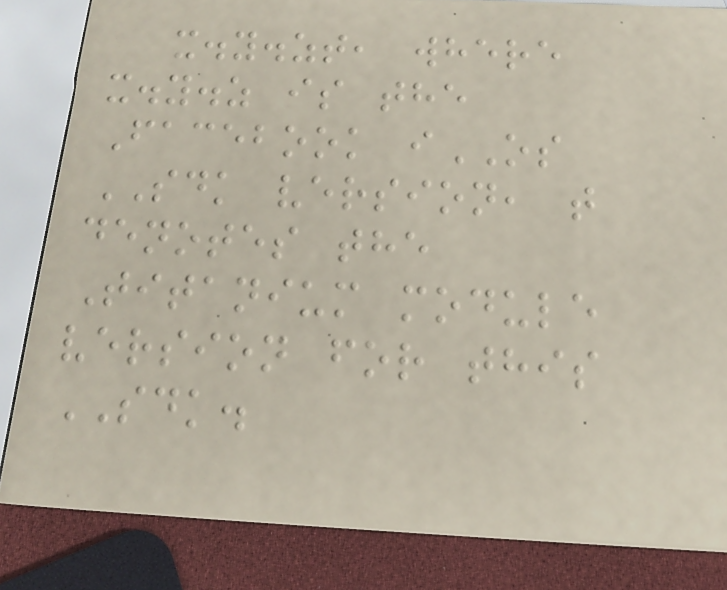x.y.zt, where
x.y.z is the
Facebook iOS
SDK version, t
denotes the
Titanium module
version for this
SDK.
